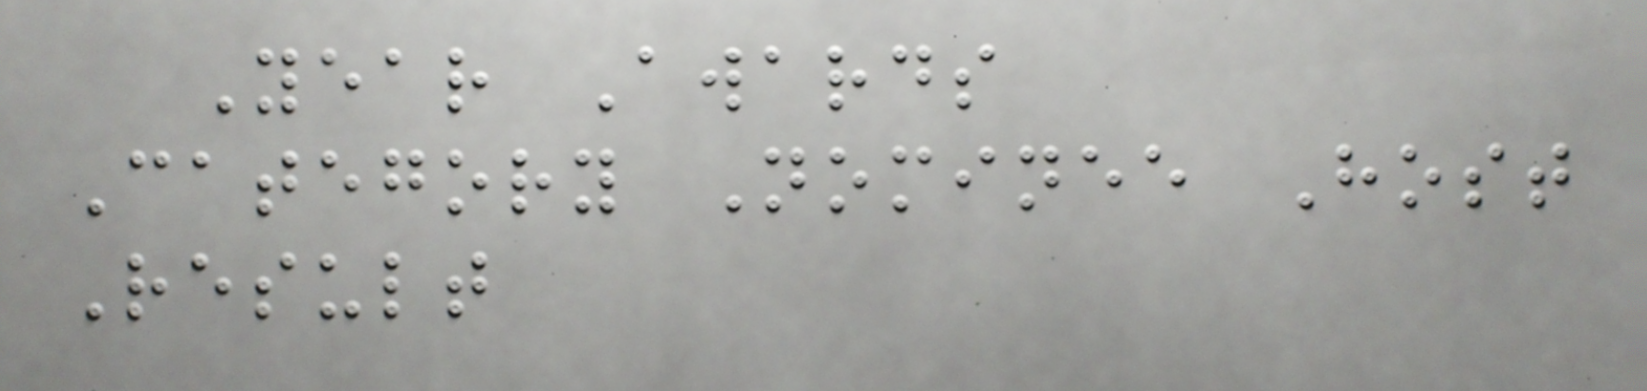Year Awards
Category Nominee Host
Result
